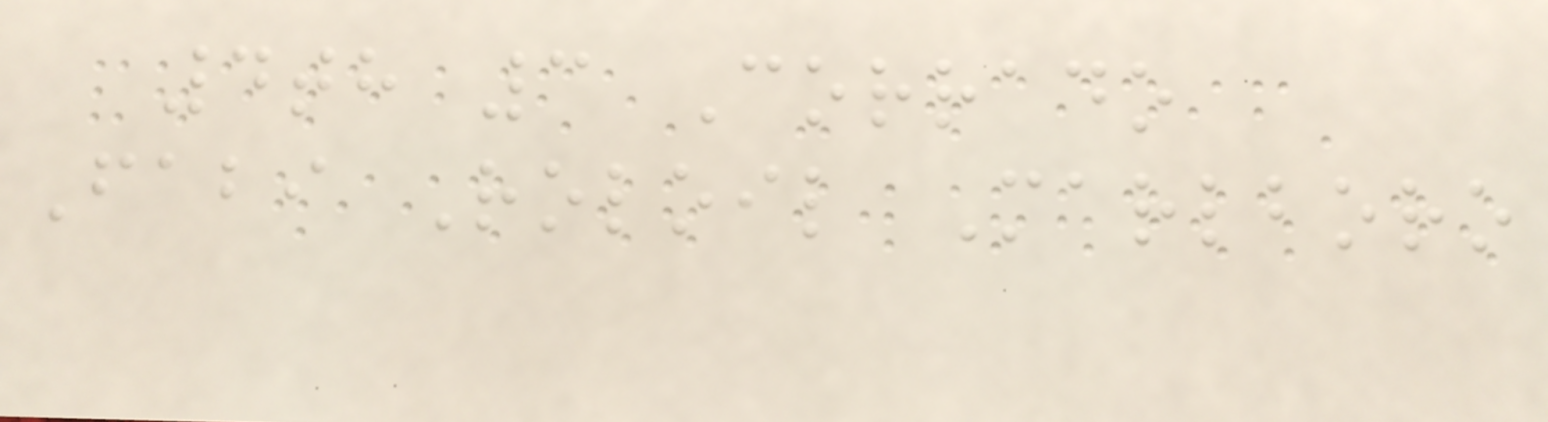4th 3 Corrado
Fabi Roloil Marlboro
